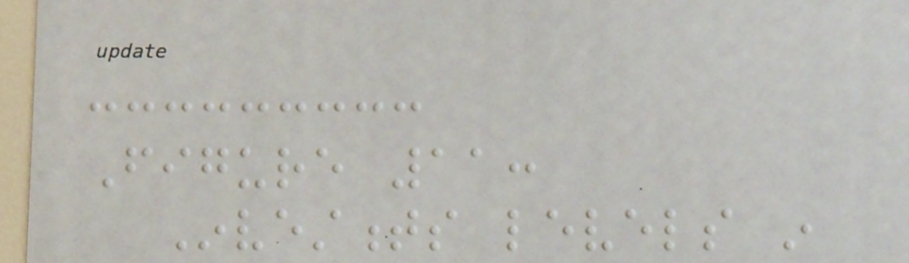Figure 11:
Investments levels in
